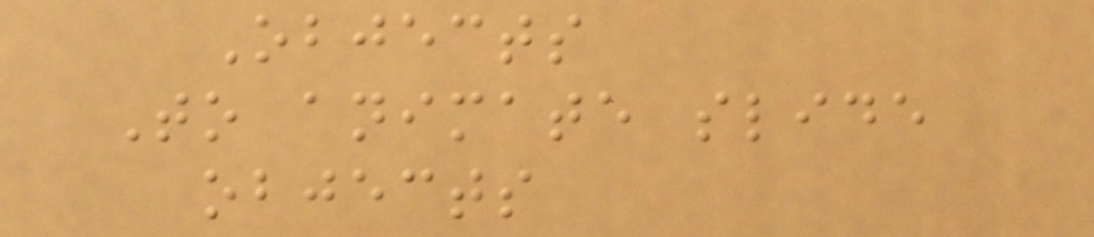Objects
To animate slide
objects
